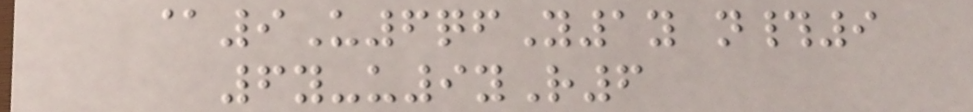@9U6qfY1y n#9
6y-u9yR6
